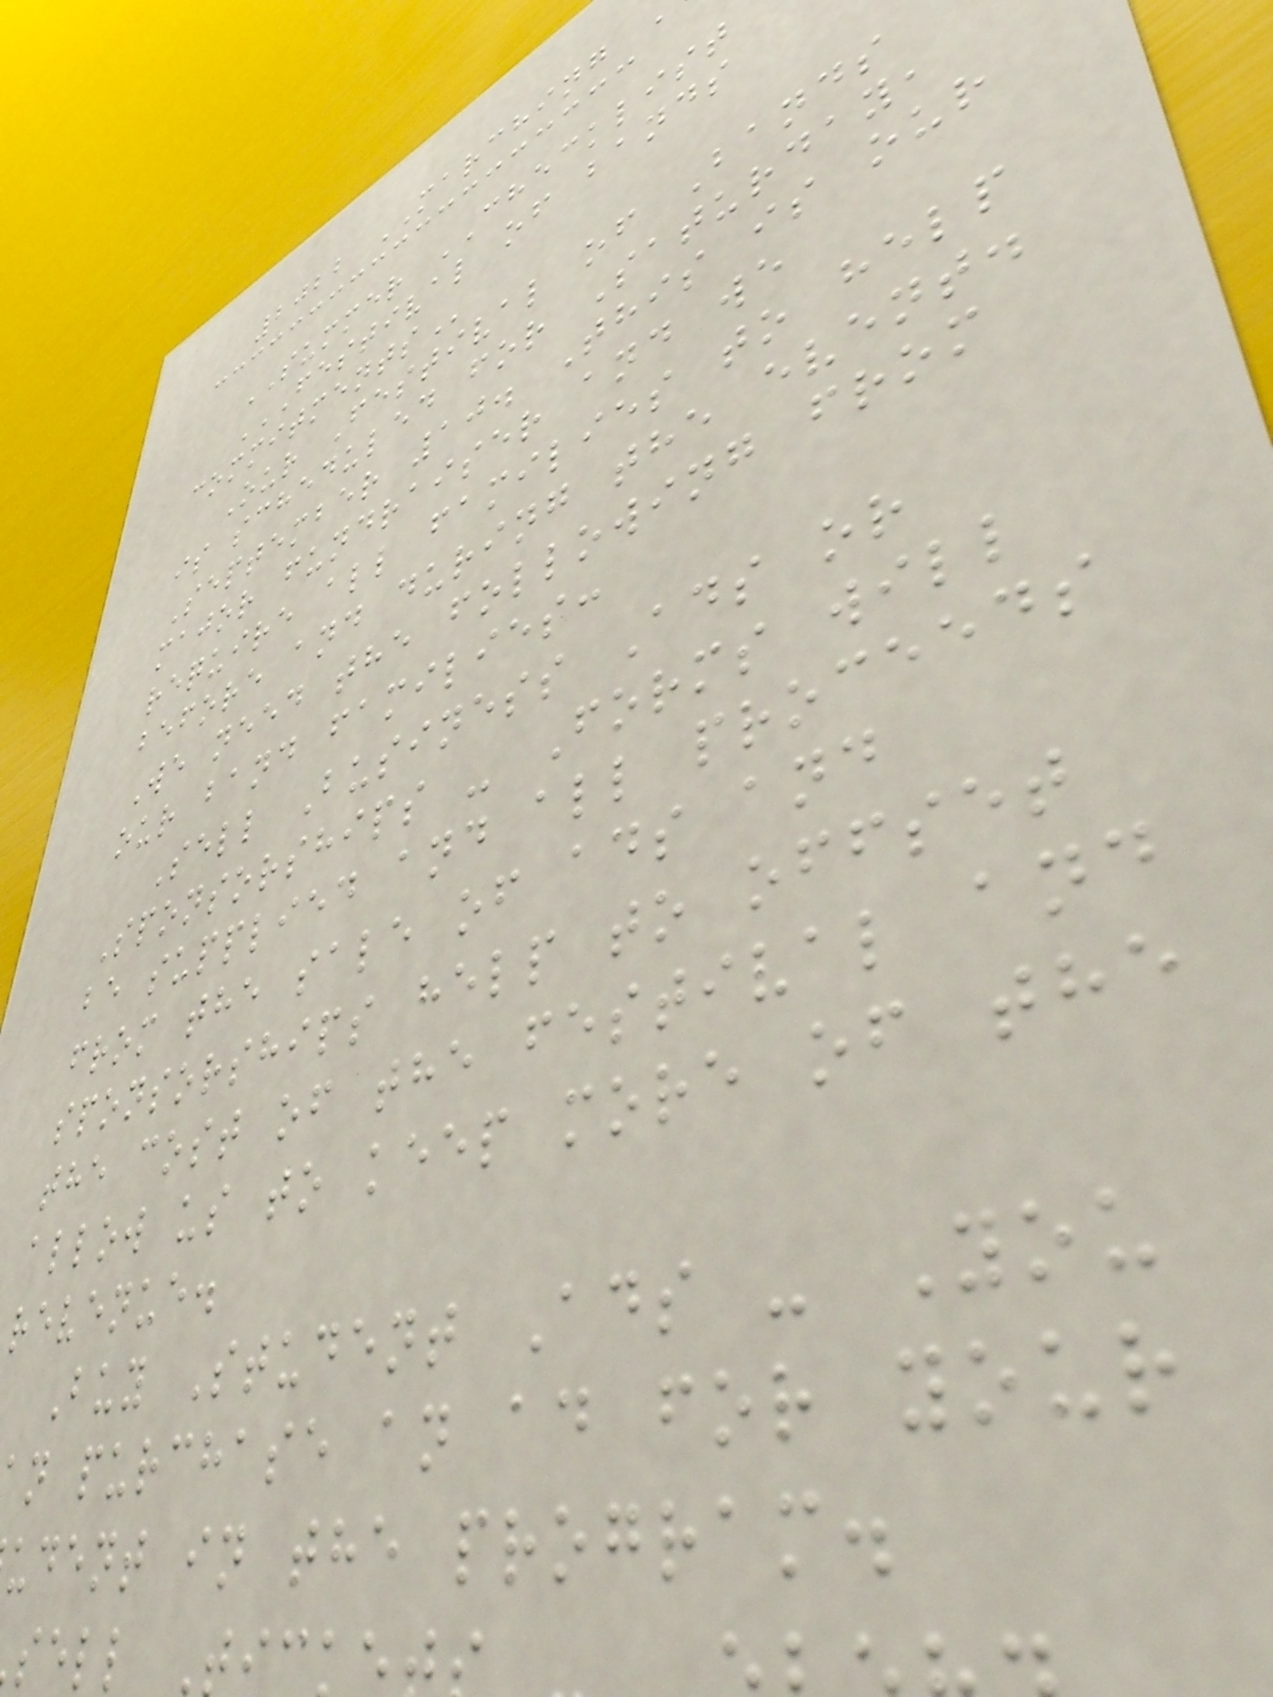2022 MARCHING
SUMMER CHECKLIST
FESTIVAL OF BANDS
Our Festival of Bands
is scheduled for Saturday,
September 10. This is our
major fundraiser and we
require all families to help
before and during the event.
We need the following from
our band families:
Sell Business Ads or
Sponsorships - Forms will
be supplied and all proceeds
from the sale of ads and
sponsorships help to offset
the cost of the festival and
allow us to keep more of the
revenue.
Buy Student Ads - You
n purchase an ad for your
udent in the program.
sell Ti
